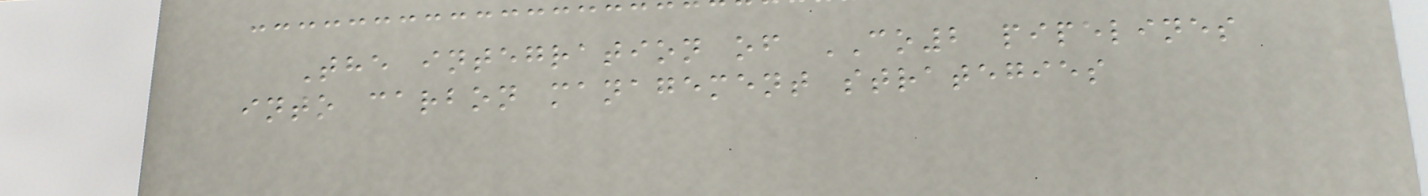The integration of CO2 pipelines
into carbon management strategies
